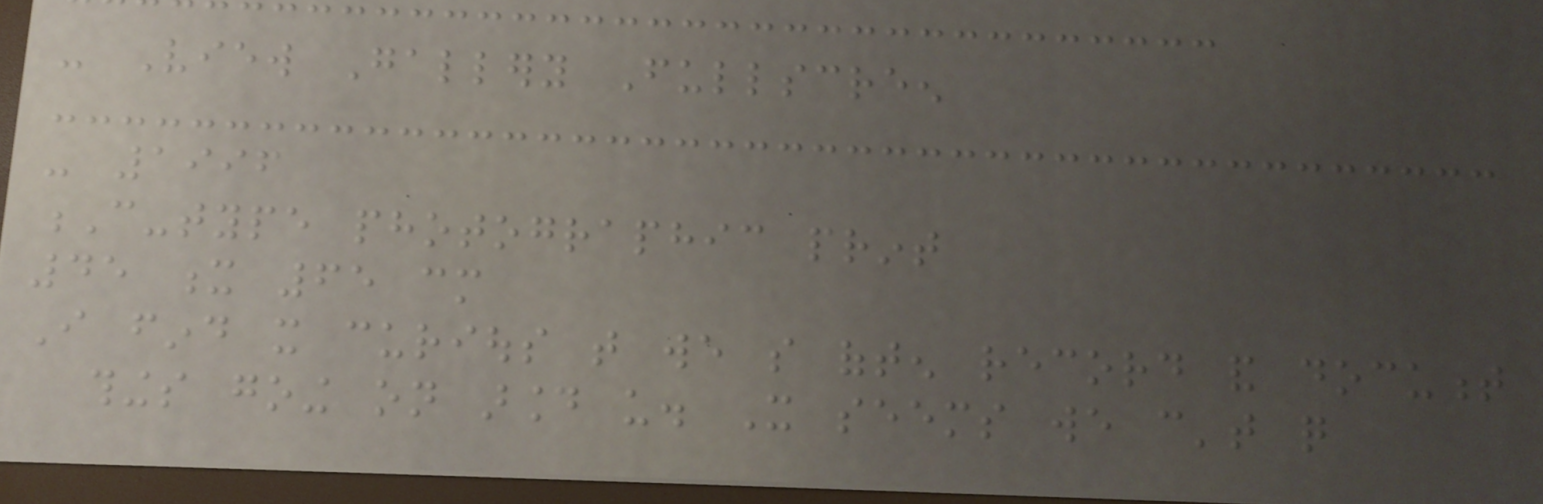- View Gallery Fullscreen
- 1996
C-type photographic print
45 x 65 cm
I find it curious that we so often record and document
things going on around us. It seems we can't quite
